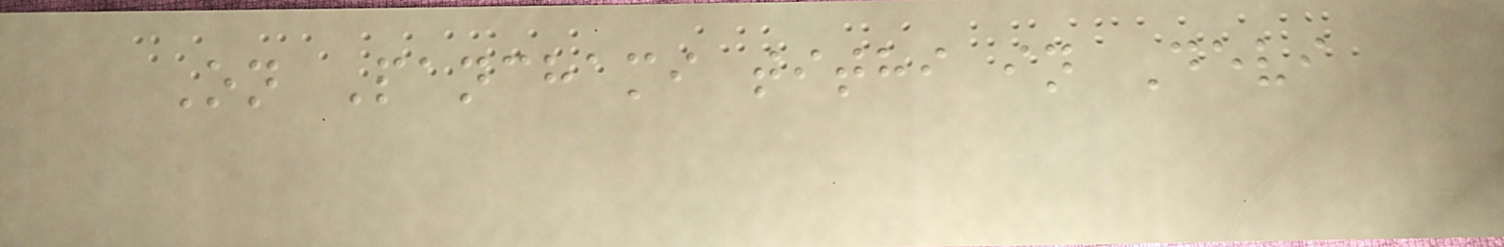On Panchami tithi in Devi
